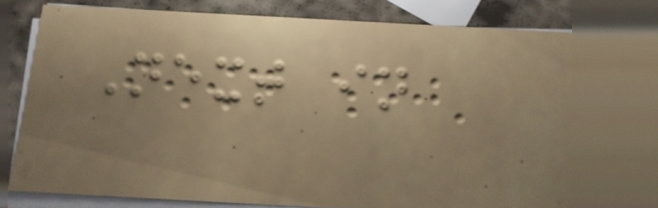Next in
